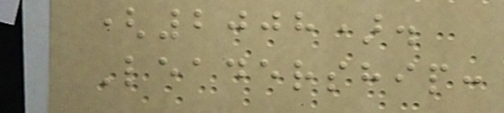(2008).
Leadership:
